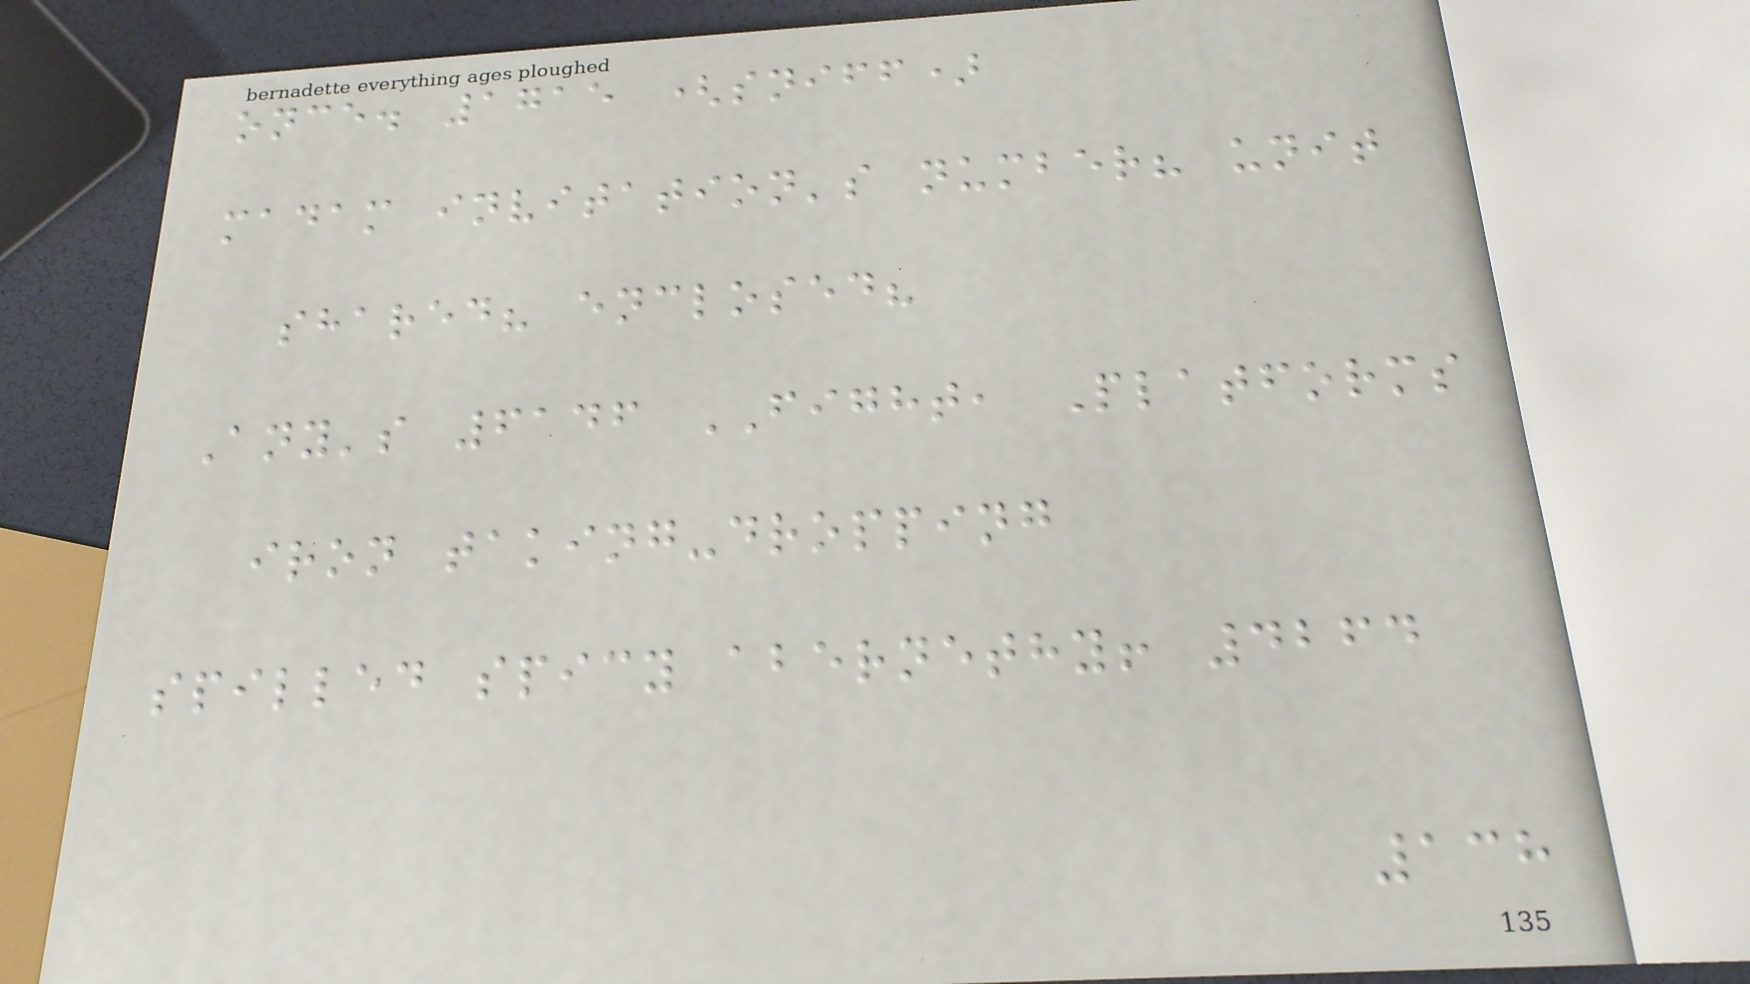once. 1715 (sniff)
madam invitation's number? unit
shared? enclosed?
Any's 6146 FIGHT, Platforms
iron taking-dropping
spilled spicy abernethy! 4264
138
